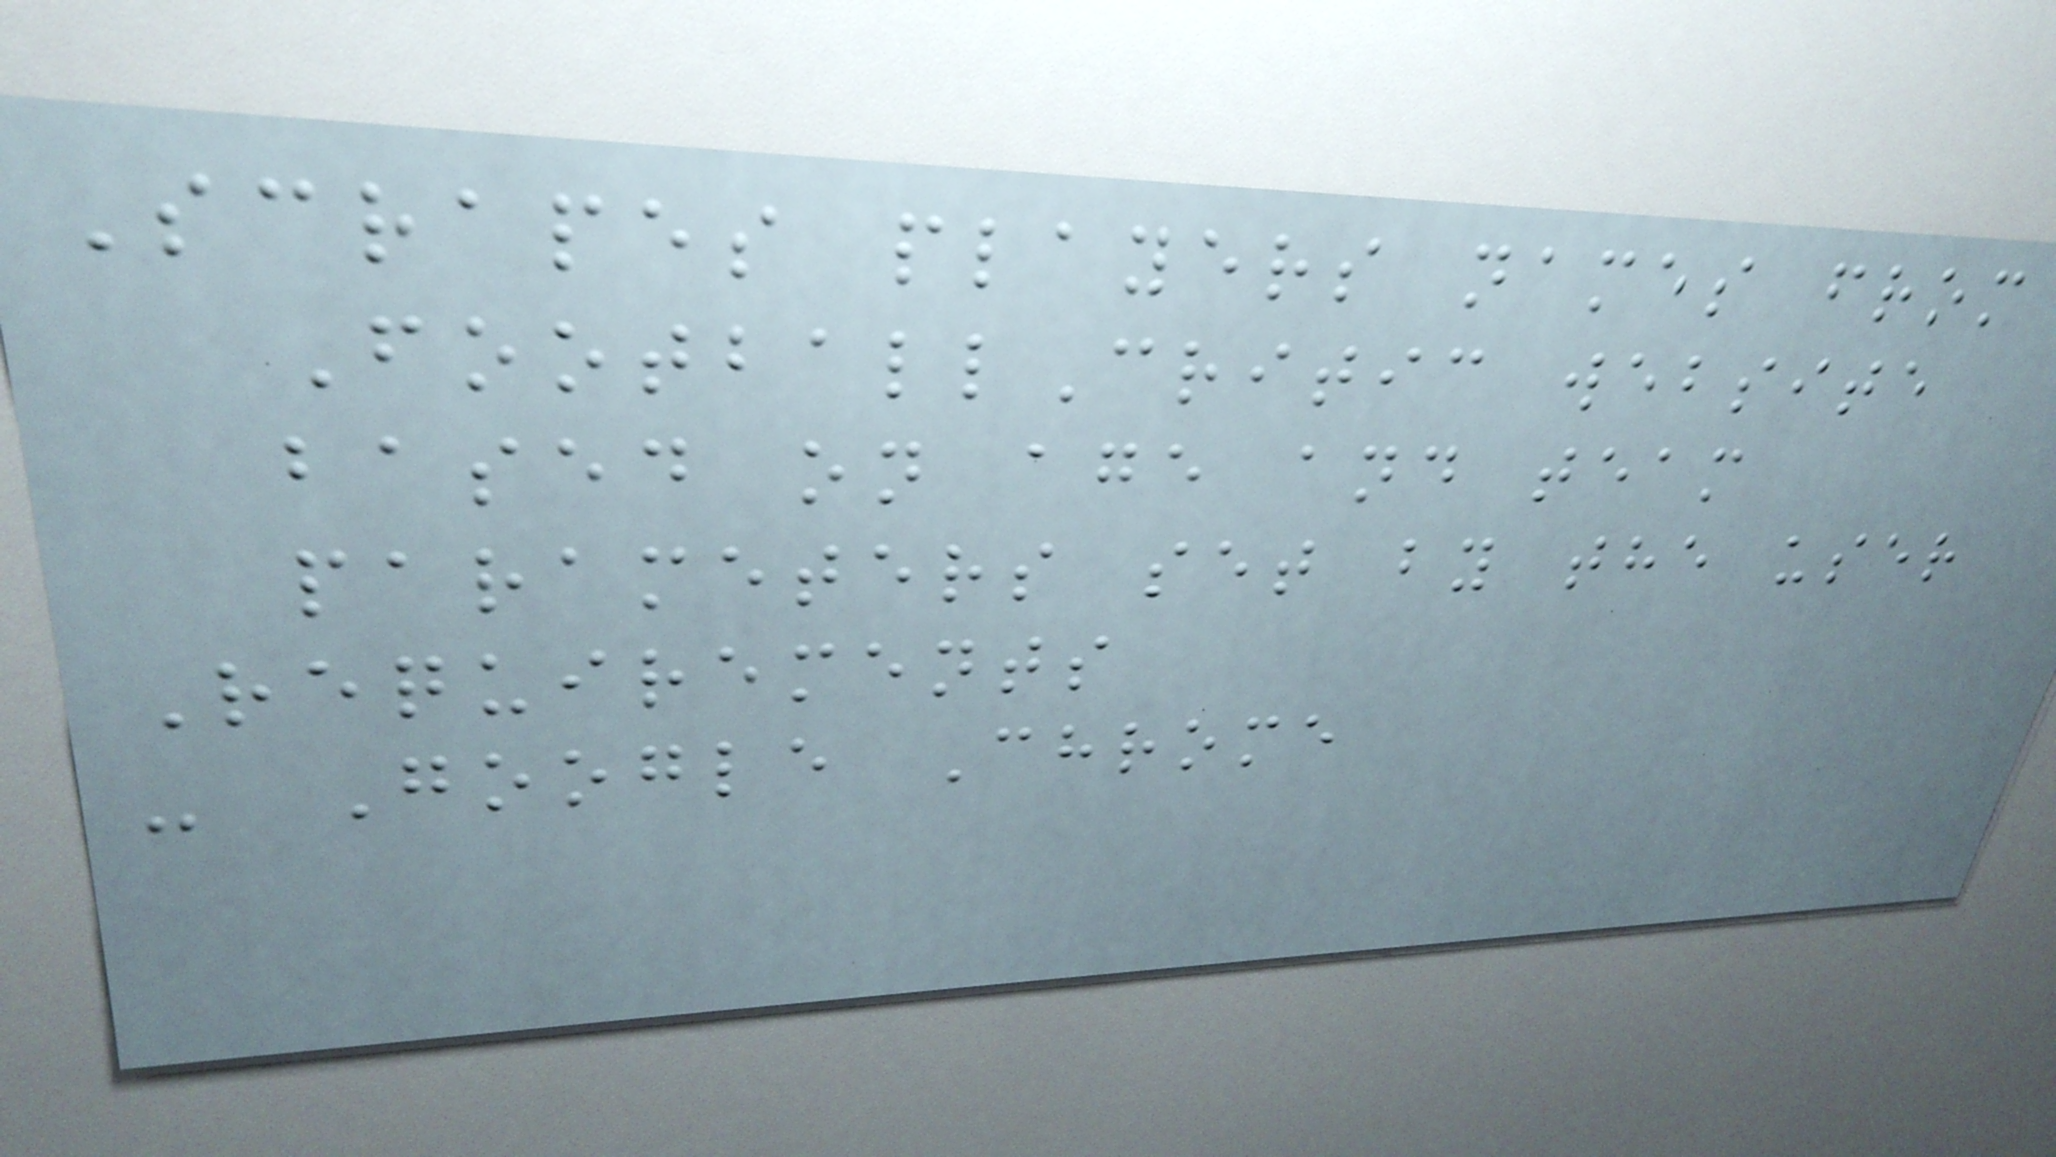Scrapes players names from
FootballCritic website
based on age and team
parameters set by the user
Requirements
- Google Chrome
